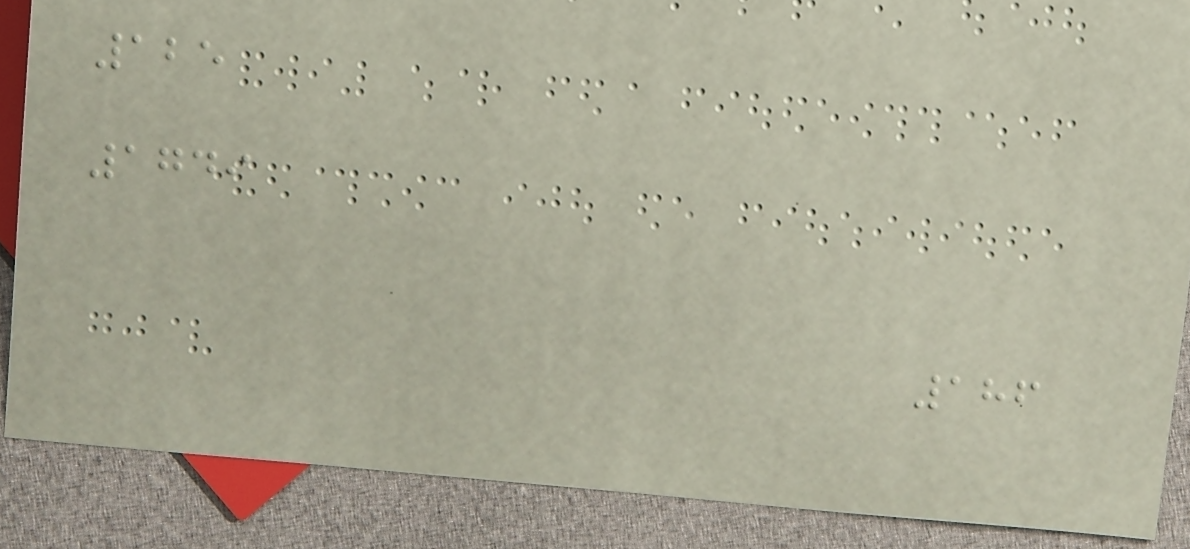125
1749
186
